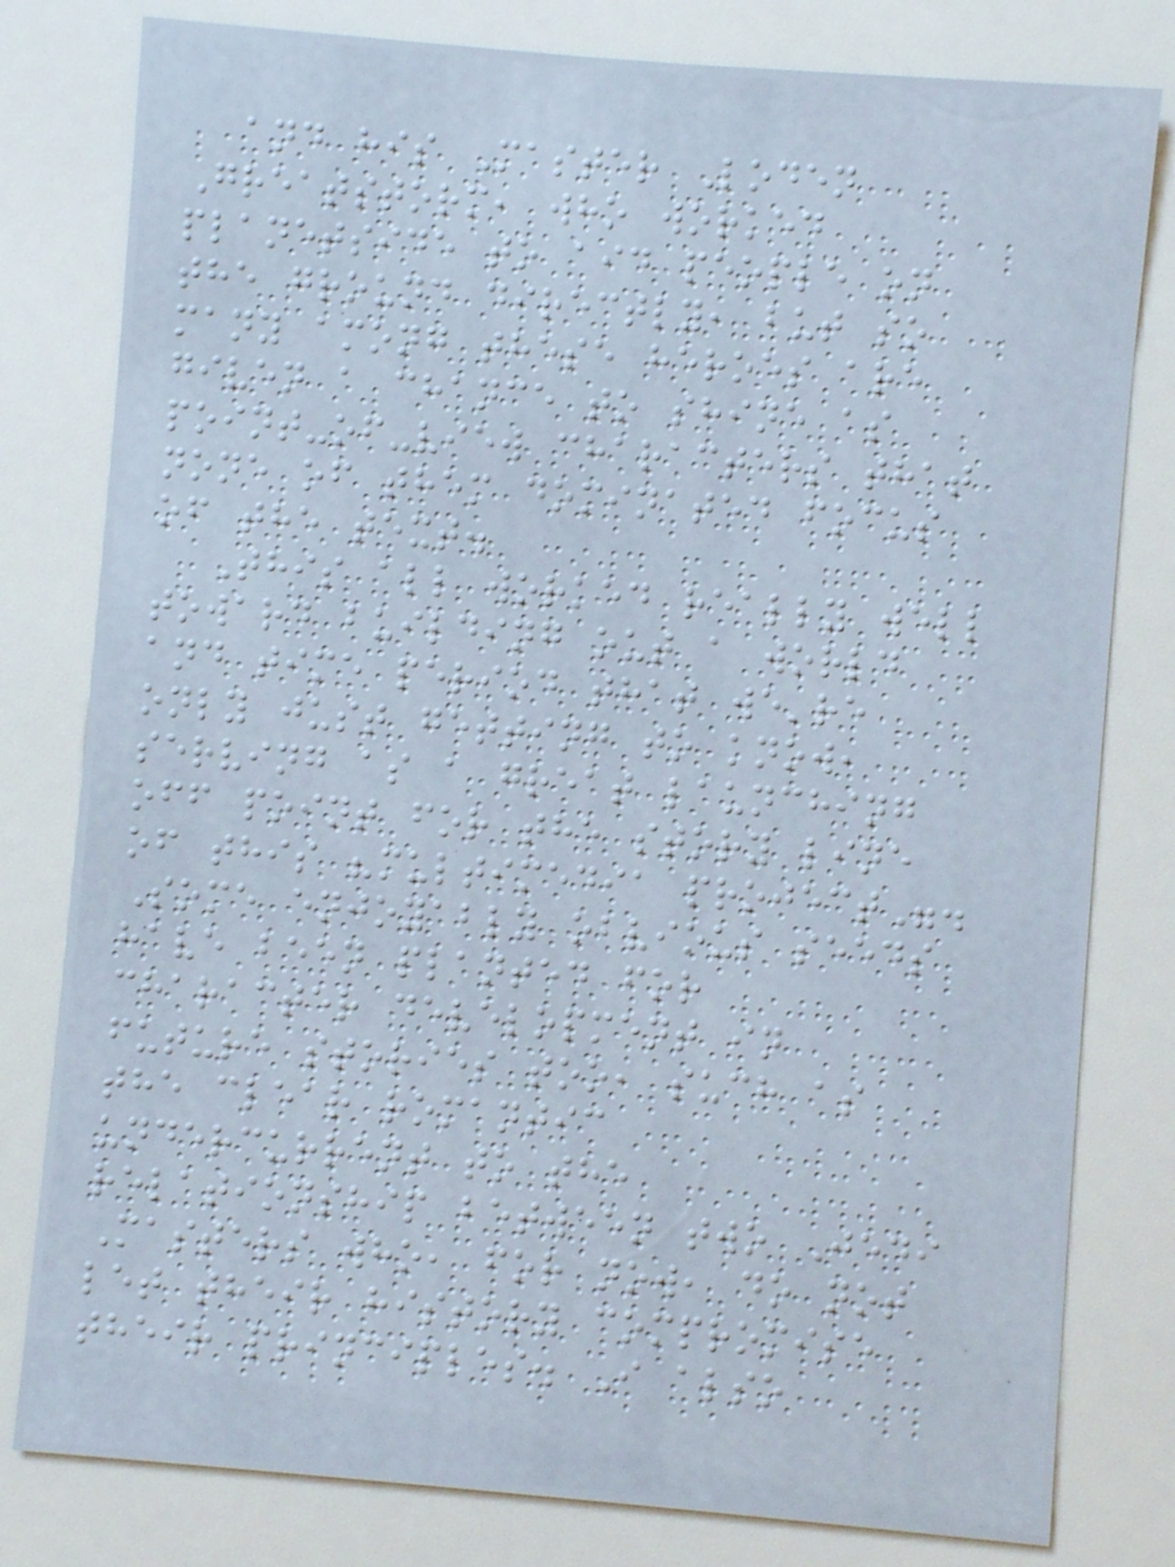and his Master Loden
Greatstorm, who worked
planetside to aid people on
the ground directly, but so
many among these heroes are
given a chance to shine as
point-of-view characters that
none of them dominated focus
of the text.
This all worked really well
toward building out a world
and time period that we're
only just getting to know,
serving as a great launching
off point for the story line
of this "multimedia project".
Some enjoyably obvious seeds
have been planted for
character development in
future stories too, such as
the clear romantic
undercurrent to the
relationship between two Jedi
Masters who, for now, do not
let their history compromise
their principles. I also
